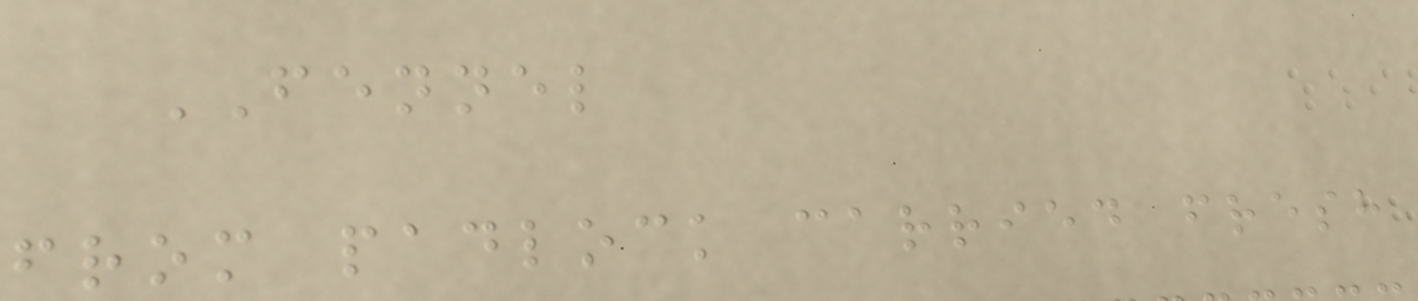FENNEL
from padlock carried fresh
